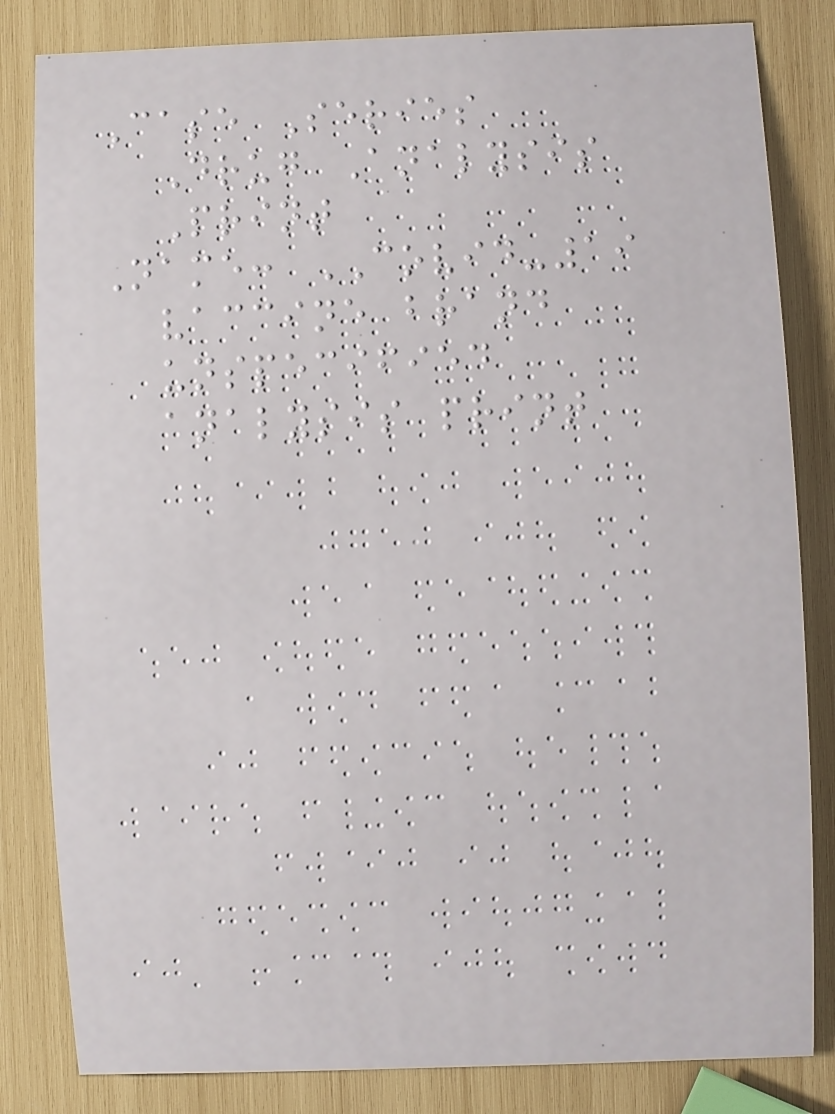Case Series
Drug Analysis
Print
Name: COVID-19
vaccine brand
unspecified
analysis print
